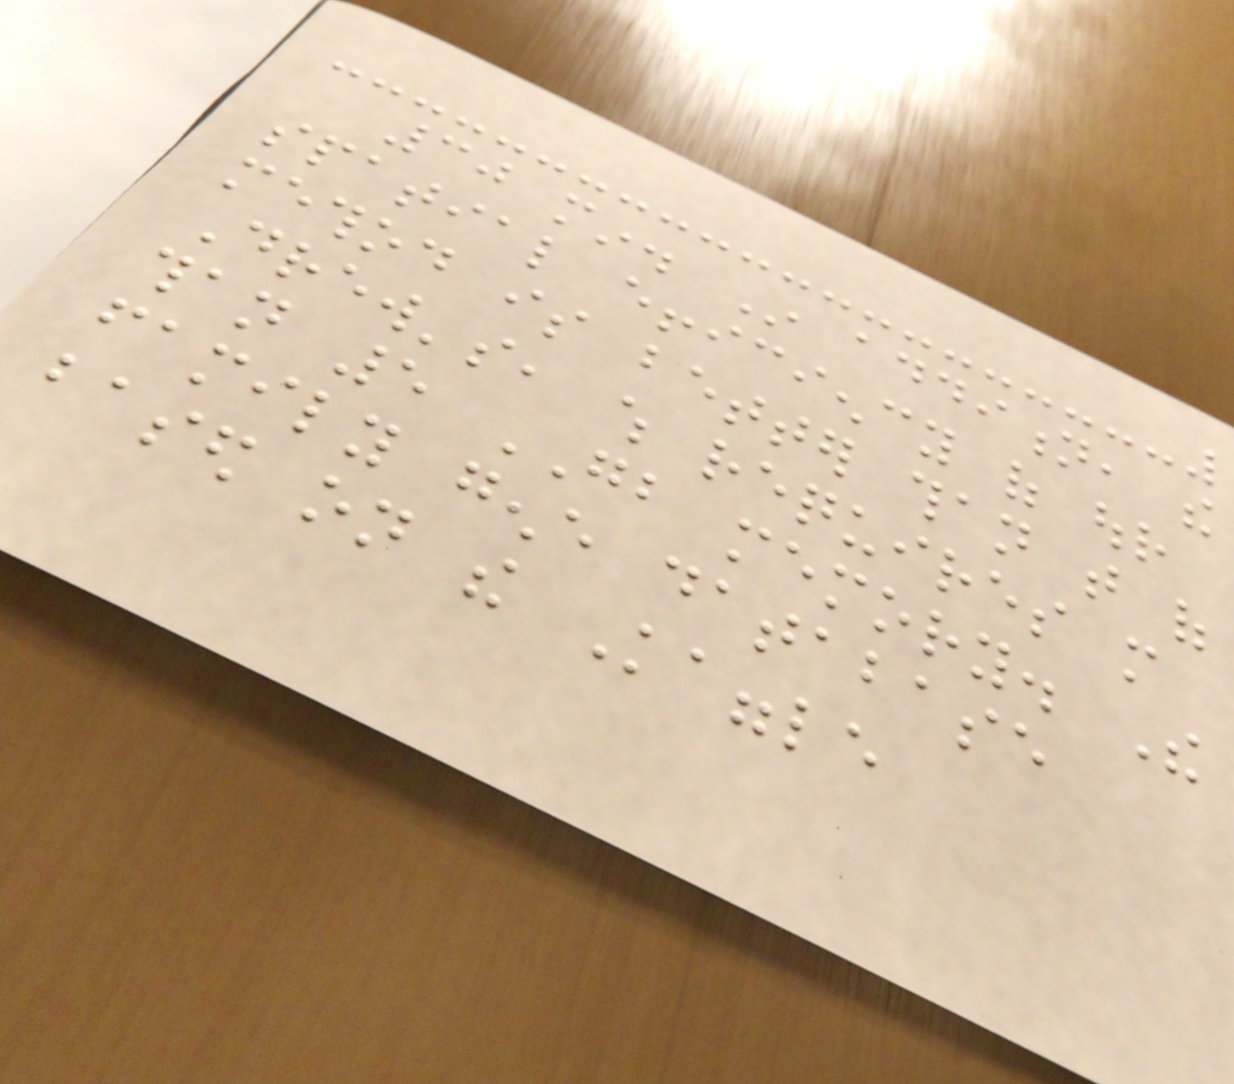30 min. In addition, the
spatial efficiency of our
method is better than that of
Drew's, which requires more
than 5 GB memory. The
family gene database
based on the Kaggle
